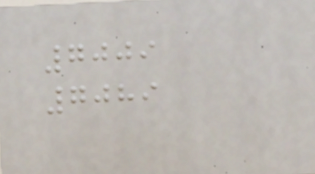7009
7089
